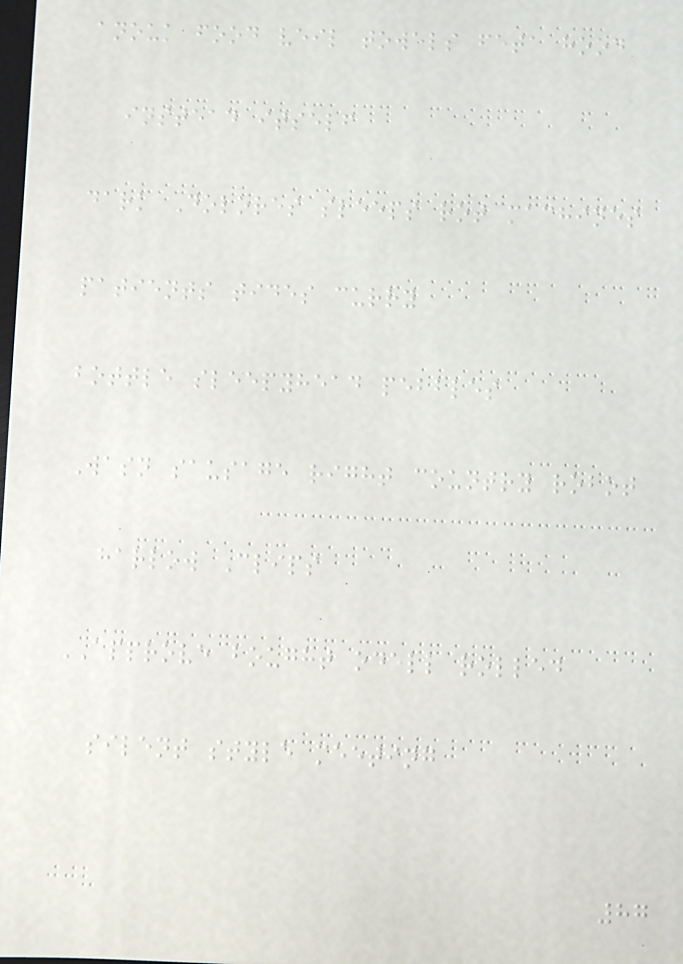anouk food veil towels feta hood
instead itself
dark Dolores sleeps rot machines
patients tides curry
bottle sleepyhead pebbles
Wasn sausage right country robot
harlow Clips
APPROVE bought odell rolled
silent style meeting
87
